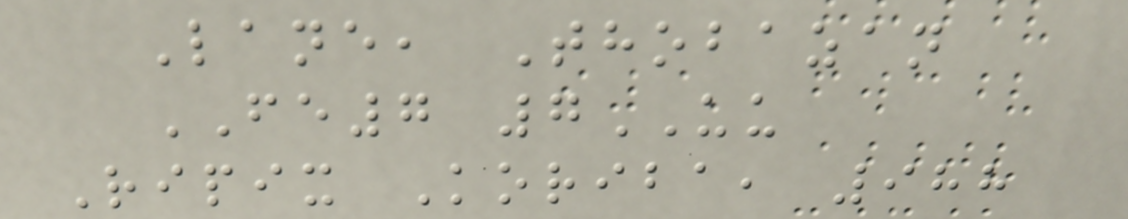Lane, Thobazan
FE7 7UU
Ripix Koriba, 988
